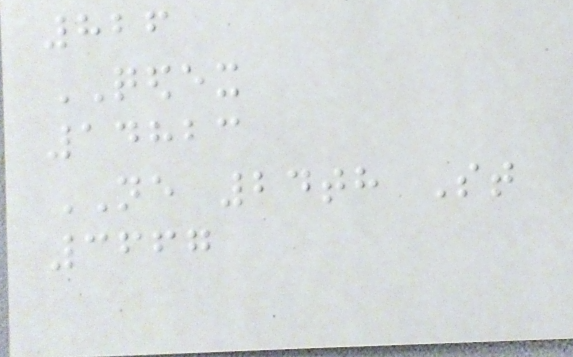826
QEDEX
14823
NE 24th St
3667
